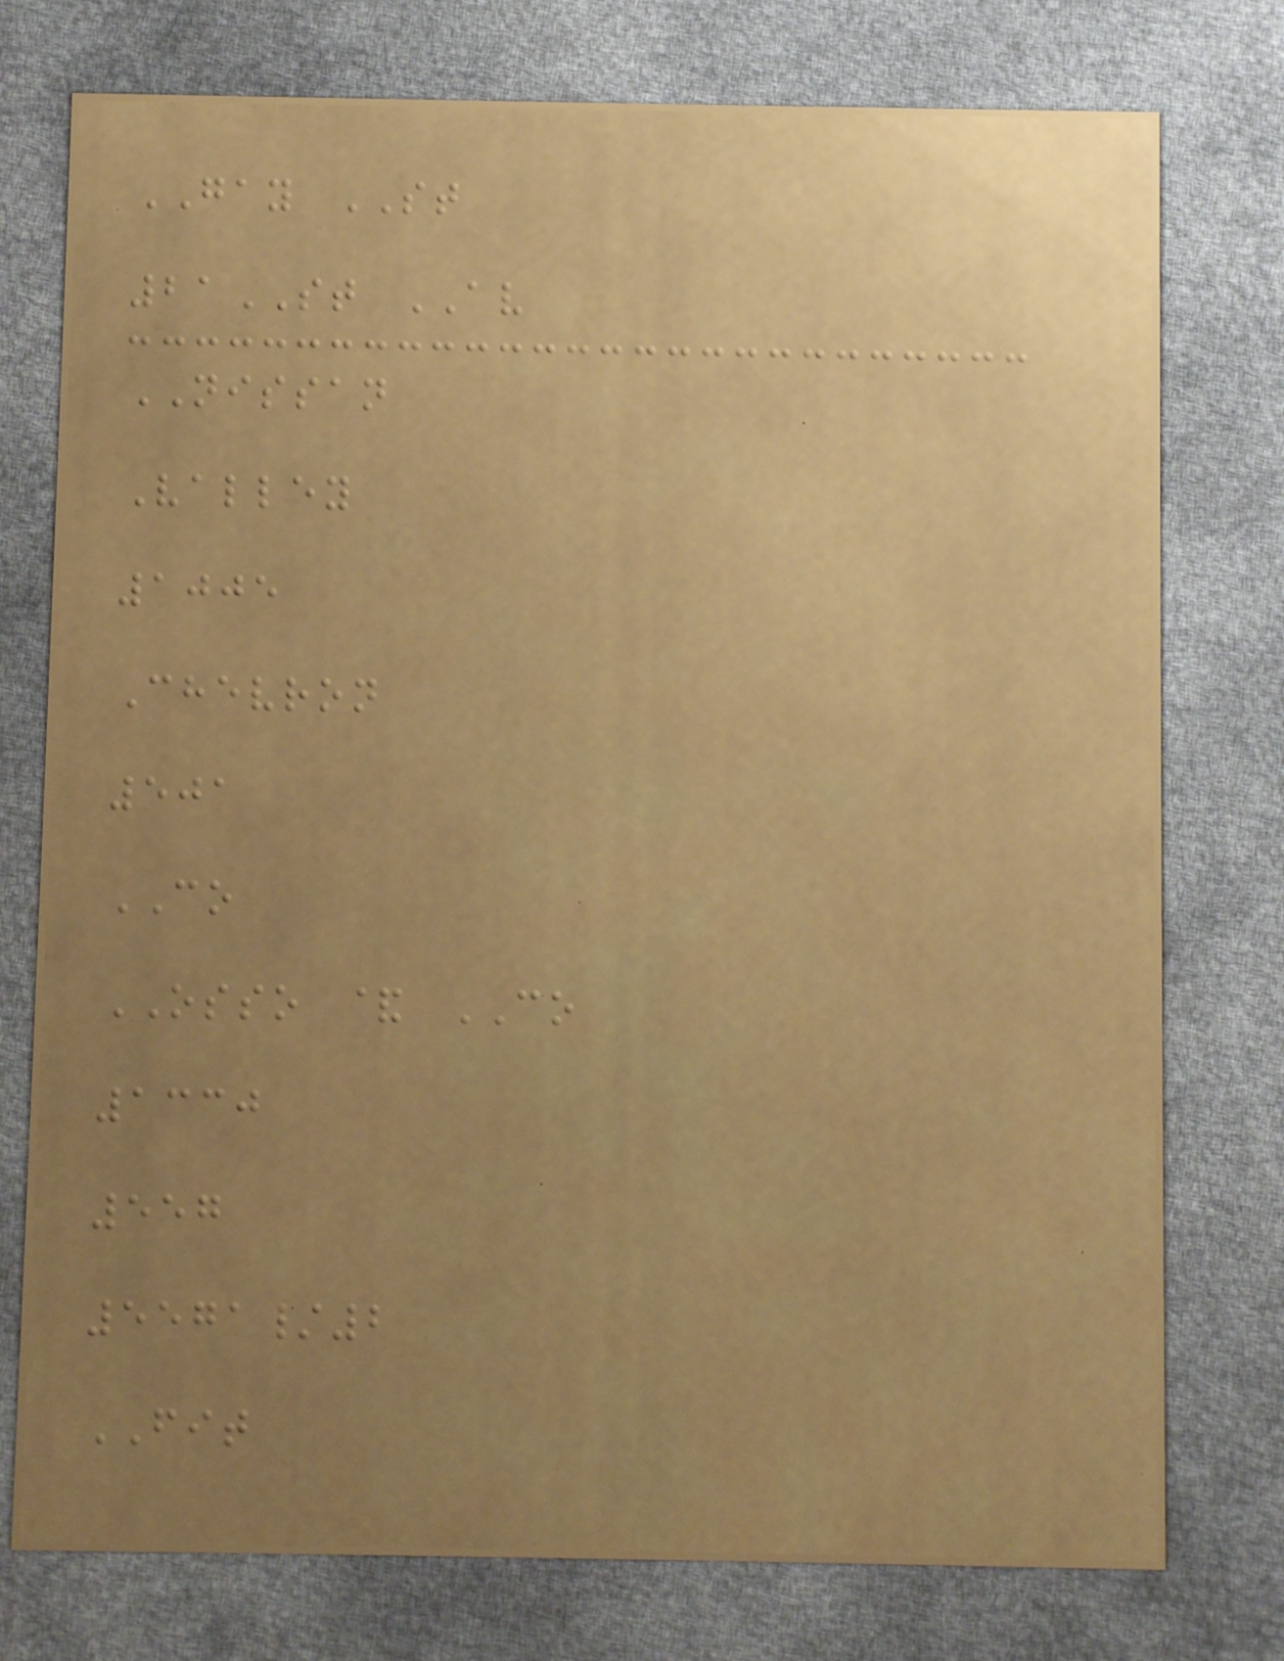GAY ST
21ST AV
NISSAN
Valley
1005
Chevron
501
CO
OSSO & CO
1330
557
5571/2
FIT
